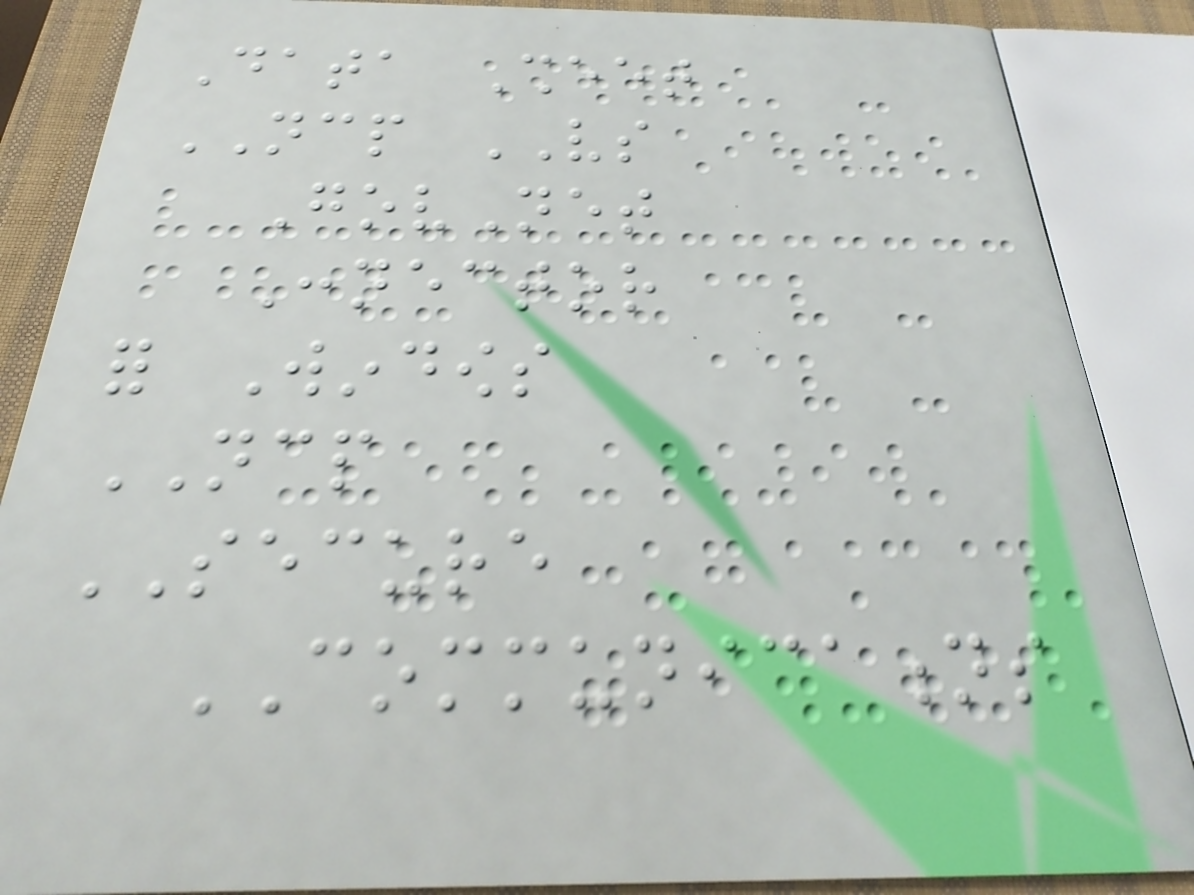Data Sheet
NCP VS
GovNet
Connector
for Windows
NCP
SECURE
COMMUNICATIONS
